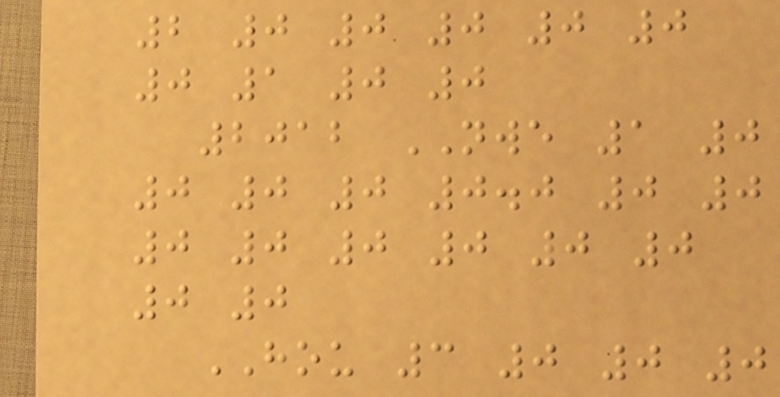2 0 0 0 0 0
0 1 0 0
2012 NWE 1 0
0 0 0 0.0 0 0
0 0 0 0 0 0
0 0
HOU 3 0 0 0
